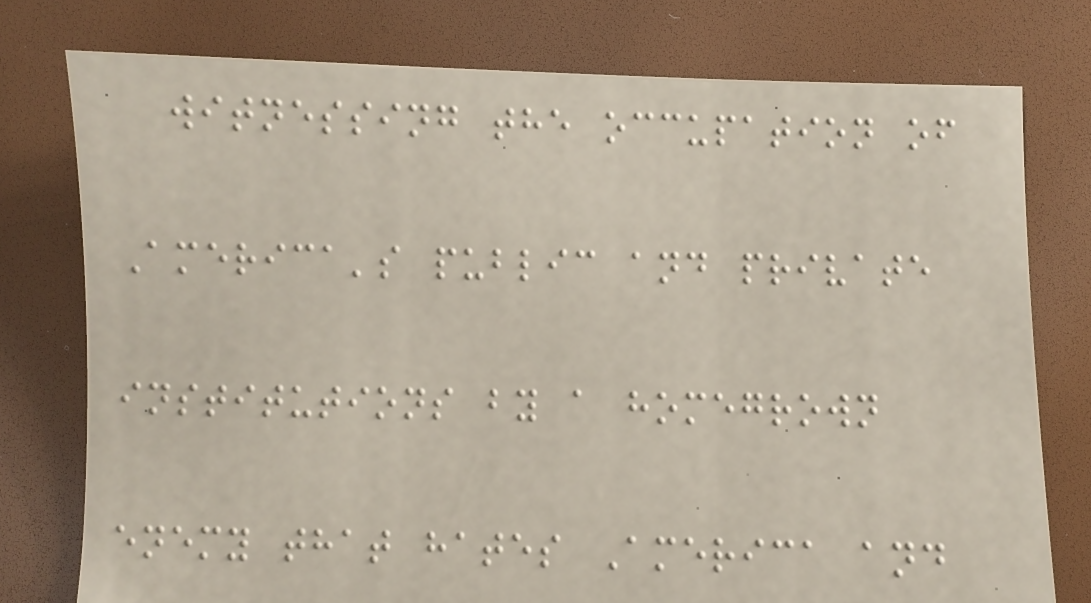witnessing the occupation of
America's public and private
institutions by a homegrown
enemy that hates America and
